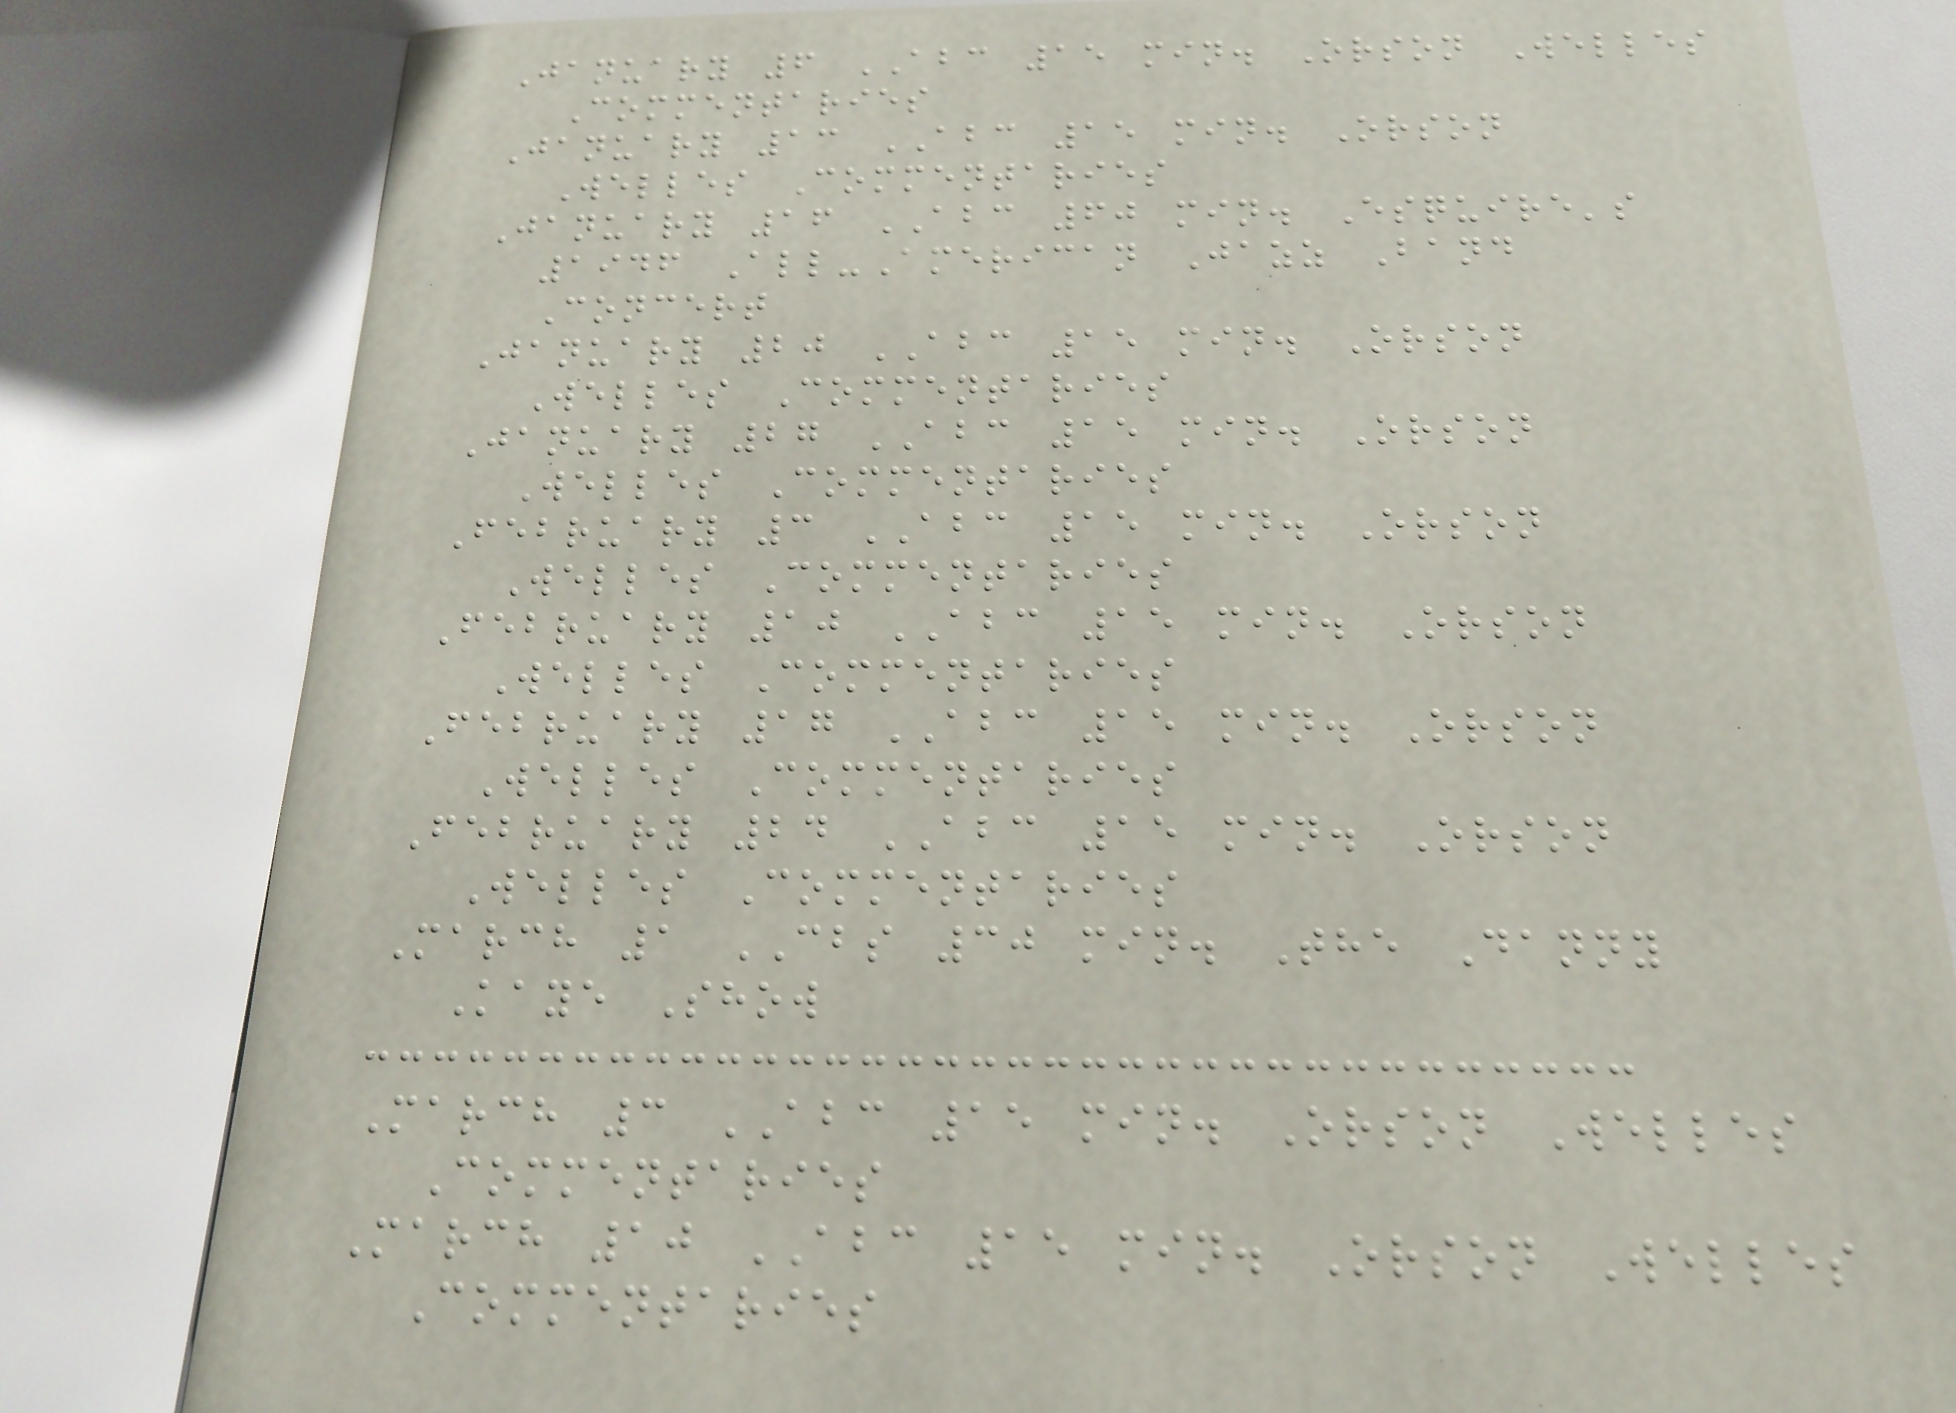January 6 ABC 15 min. Orson Welles
Commentaries
January 13 ABC 15 min. Orson
Welles Commentaries
January 16 ABC 60 min. Esquire's
1946 All-American Jazz Band
Concert
January 20 ABC 15 min. Orson
Welles Commentaries
January 27 ABC 15 min. Orson
Welles Commentaries
February 3 ABC 15 min. Orson
Welles Commentaries
February 10 ABC 15 min. Orson
Welles Commentaries
February 17 ABC 15 min. Orson
Welles Commentaries
February 24 ABC 15 min. Orson
Welles Commentaries
March 1 CBS 30 min. The Danny
Kaye Show
March 3 ABC 15 min. Orson Welles
Commentaries
March 10 ABC 15 min. Orson Welles
Commentaries
